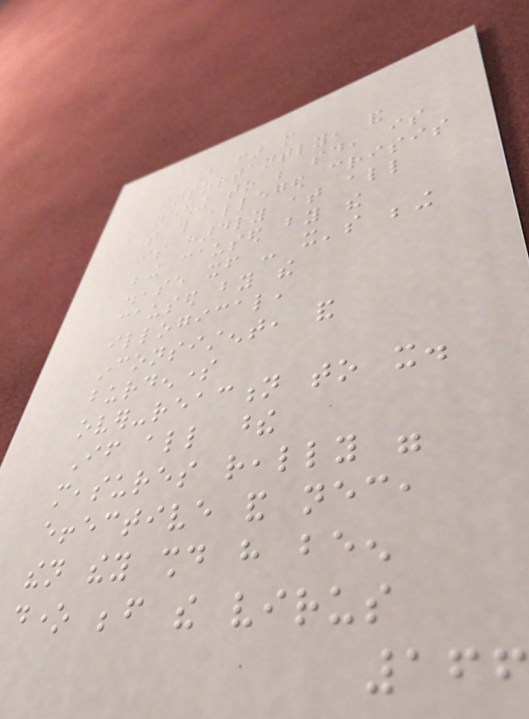But far more
importantly, and
needing to be said, is
that this alleged crisis
is hardly at all
being caused by the
disease itself - it's being
caused by the
illogical,
inconsistent, and
burdensome
over-reaction to it.
If all these
measures really were
effective and necessary,
then they should have been
done before the virus
166
